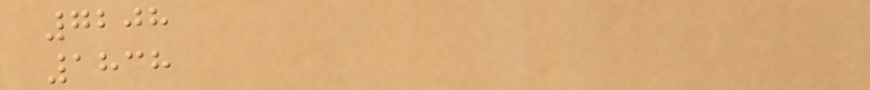7208
1838
